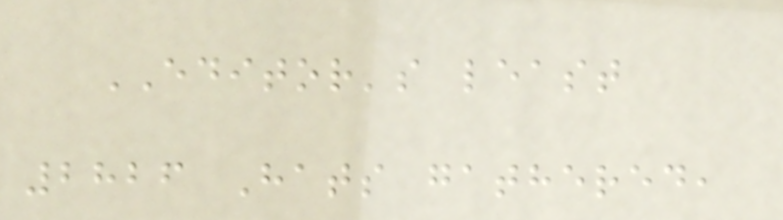EDITOR's least
2826 Hats gathered,
